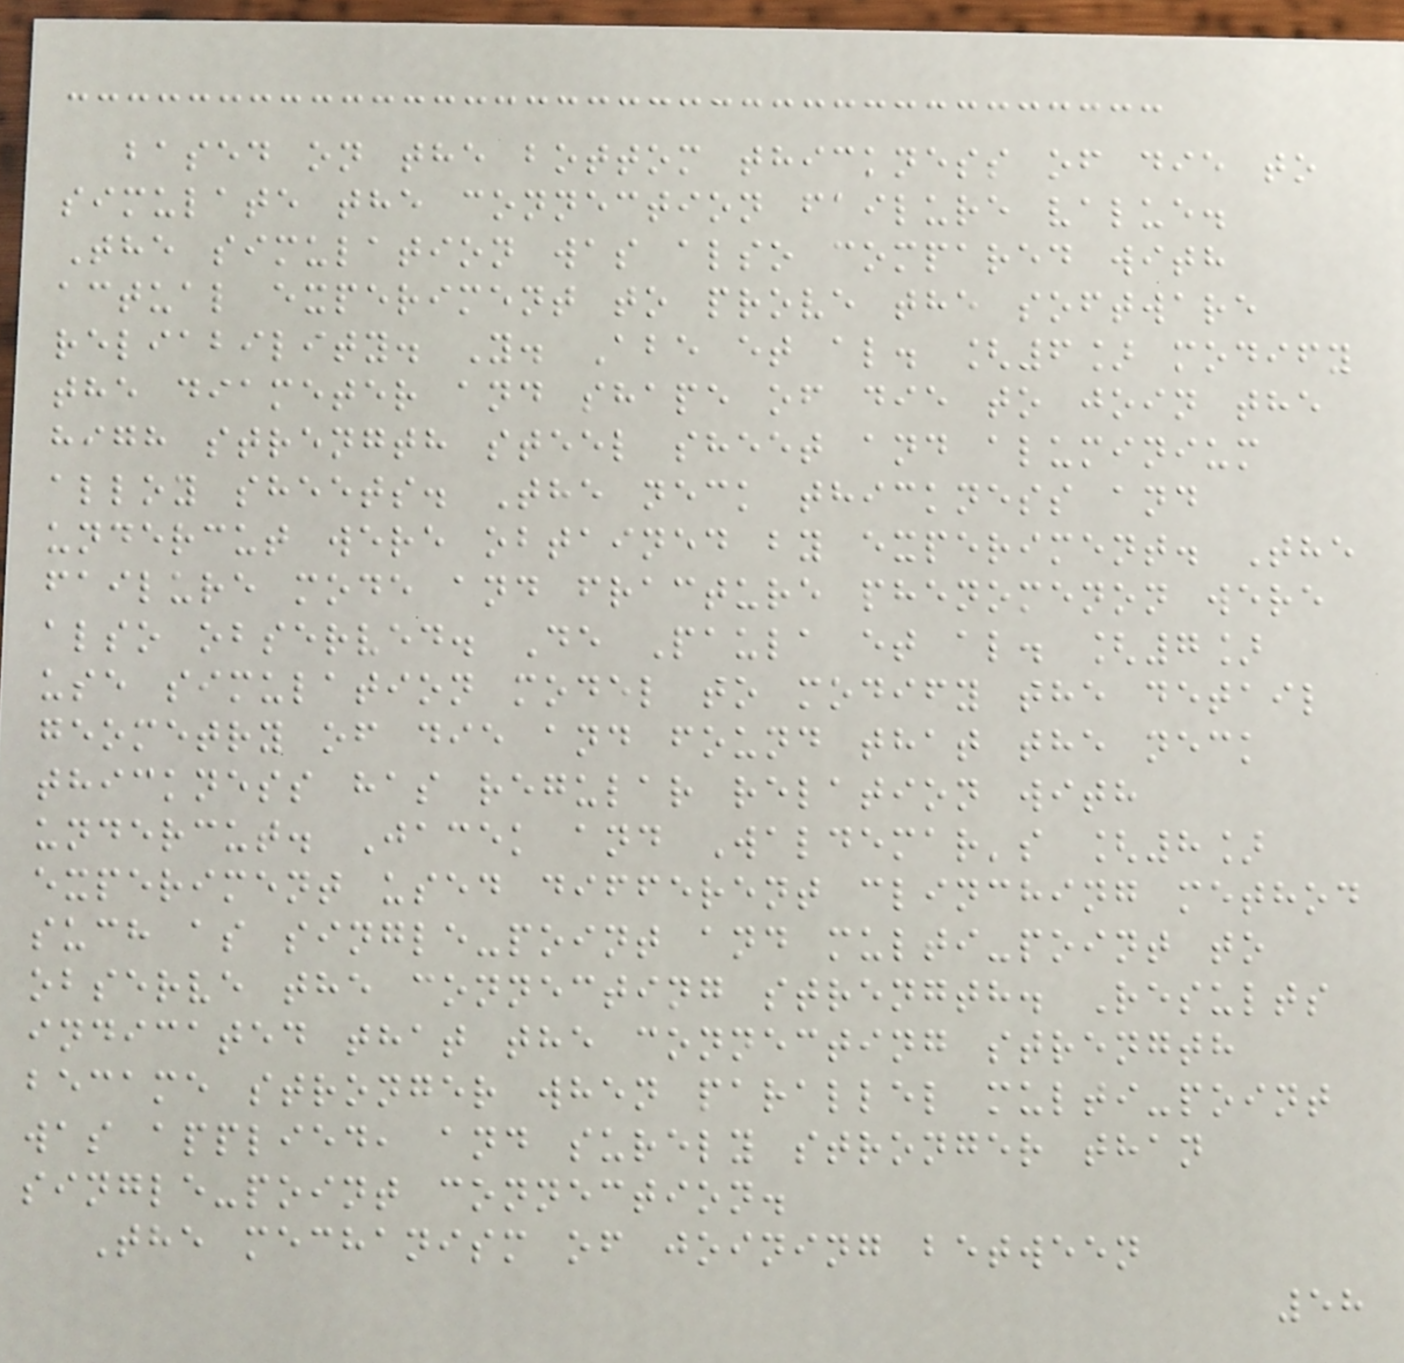based on the bottom thickness of die to
simulate the connection failure value.
The simulation was also compared with
actual experiment to prove the software
reliability. Y. Abe et al. [6] modify
the diameter and shape of die to join the
high strength steel sheet and aluminium
alloy sheets. The neck thickness and
undercut were obtained by experiment. The
failure mode and fracture phenomenon were
also observed. De Paula et al. [7]
use simulation model to modify the detail
geometry of die and found that the neck
thickness has regular relation with
undercut. Jacek and Waldemar's [8]
experiment used different clinching method
such as single-point and multi-point to
observe the connecting strength. Results
indicated that the connecting strength
became stronger when parallel multi-point
was applied, and surely stronger than
single-point connection.
The mechanism of joining between
58
